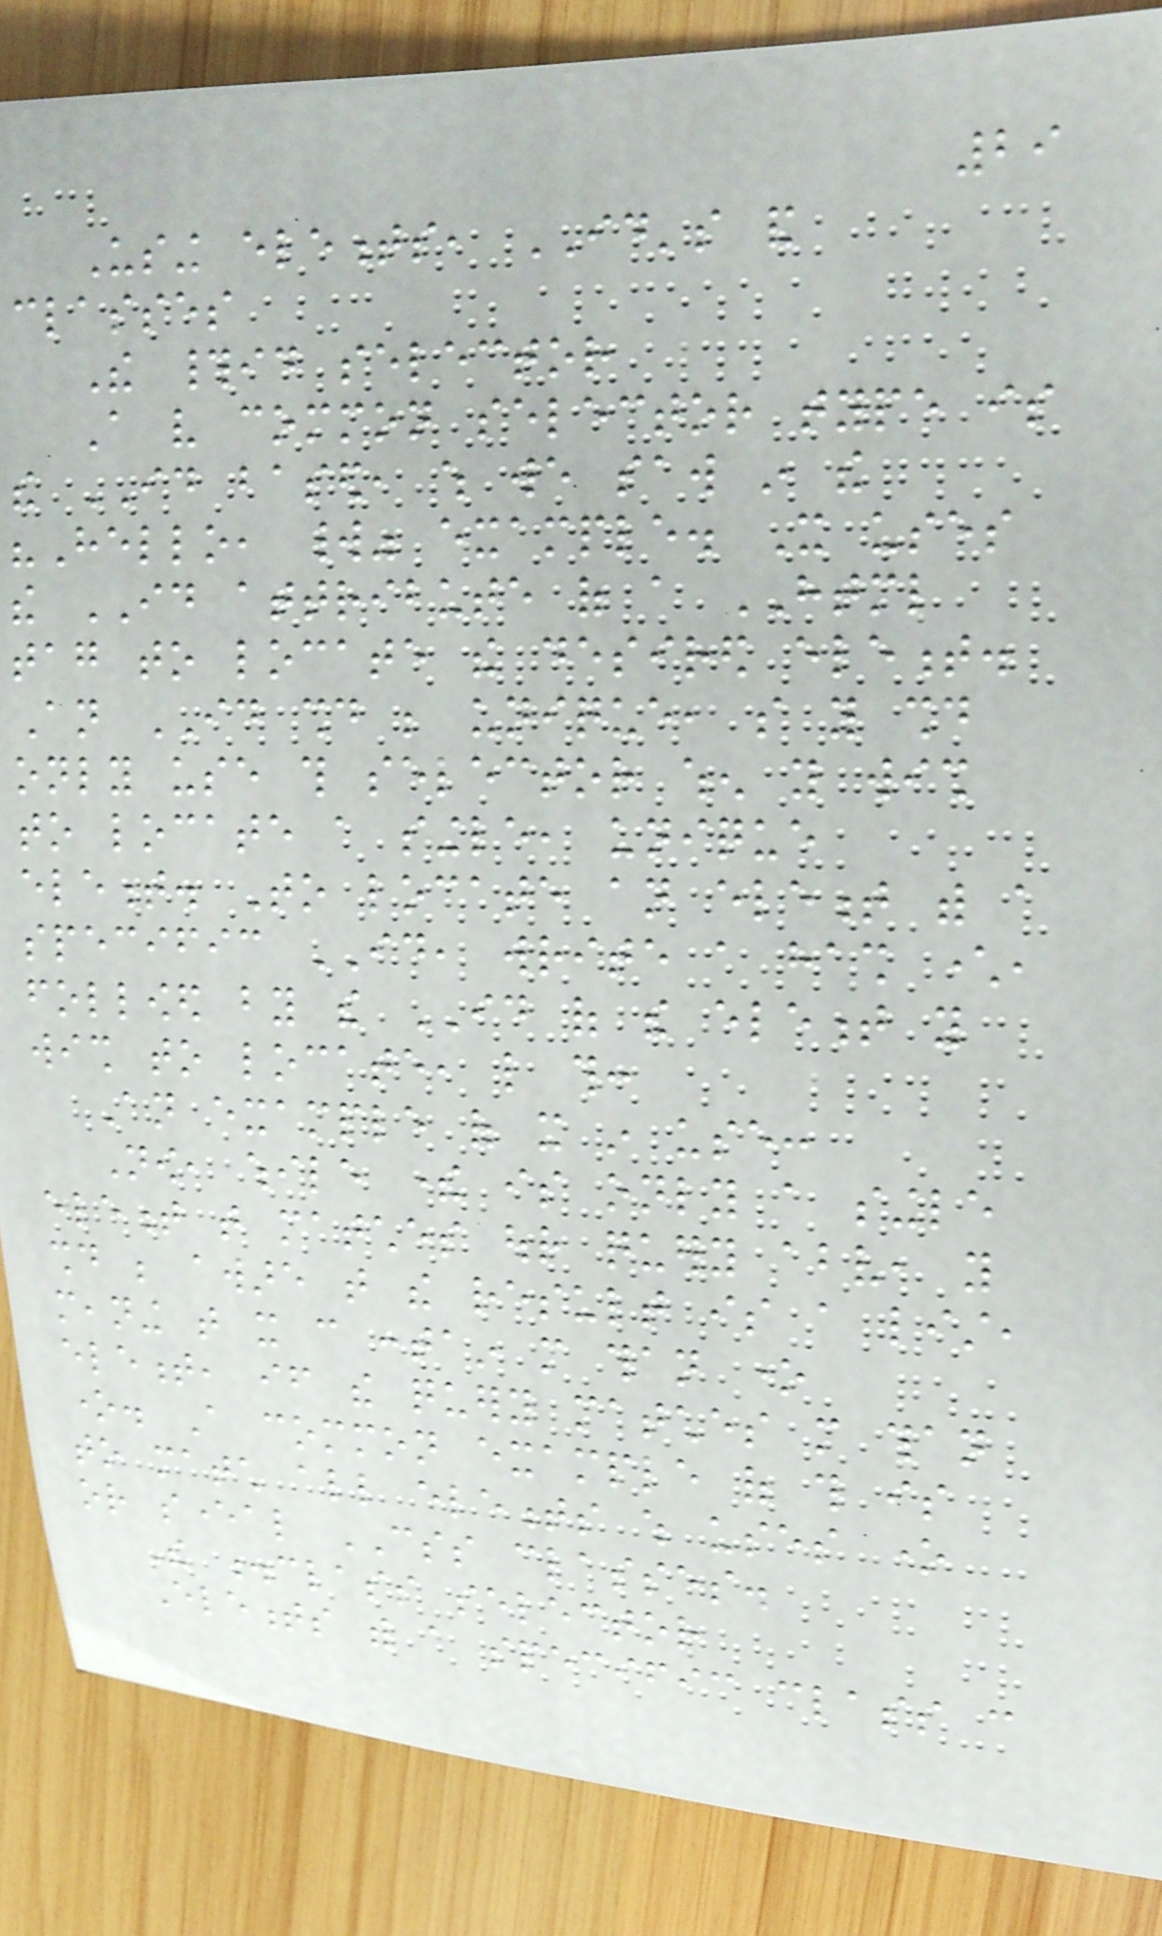29
Using elements, ID's and
classes
The #id selector
A very common selector type is
the ID based, which we saw in the
"Hello, world" example. It uses
the ID attribute of a HTML
tag to locate the desired element.
An ID should be unique, so you should
only use this selector when you wish
to locate a single, unique
element. To locate an element with a
specific ID, write a hash character,
followed by the ID of the element you
wish to locate, like this:
An example of it in use:
Now, while there is only a single
element that matches our query above, you
should be aware that the result is a list,
meaning that it can contain more than one
element, if the query matches more than
one. A common example of this is
to match all elements which uses one
or several CSS classes.
The .class selector
Elements with a specific class can
